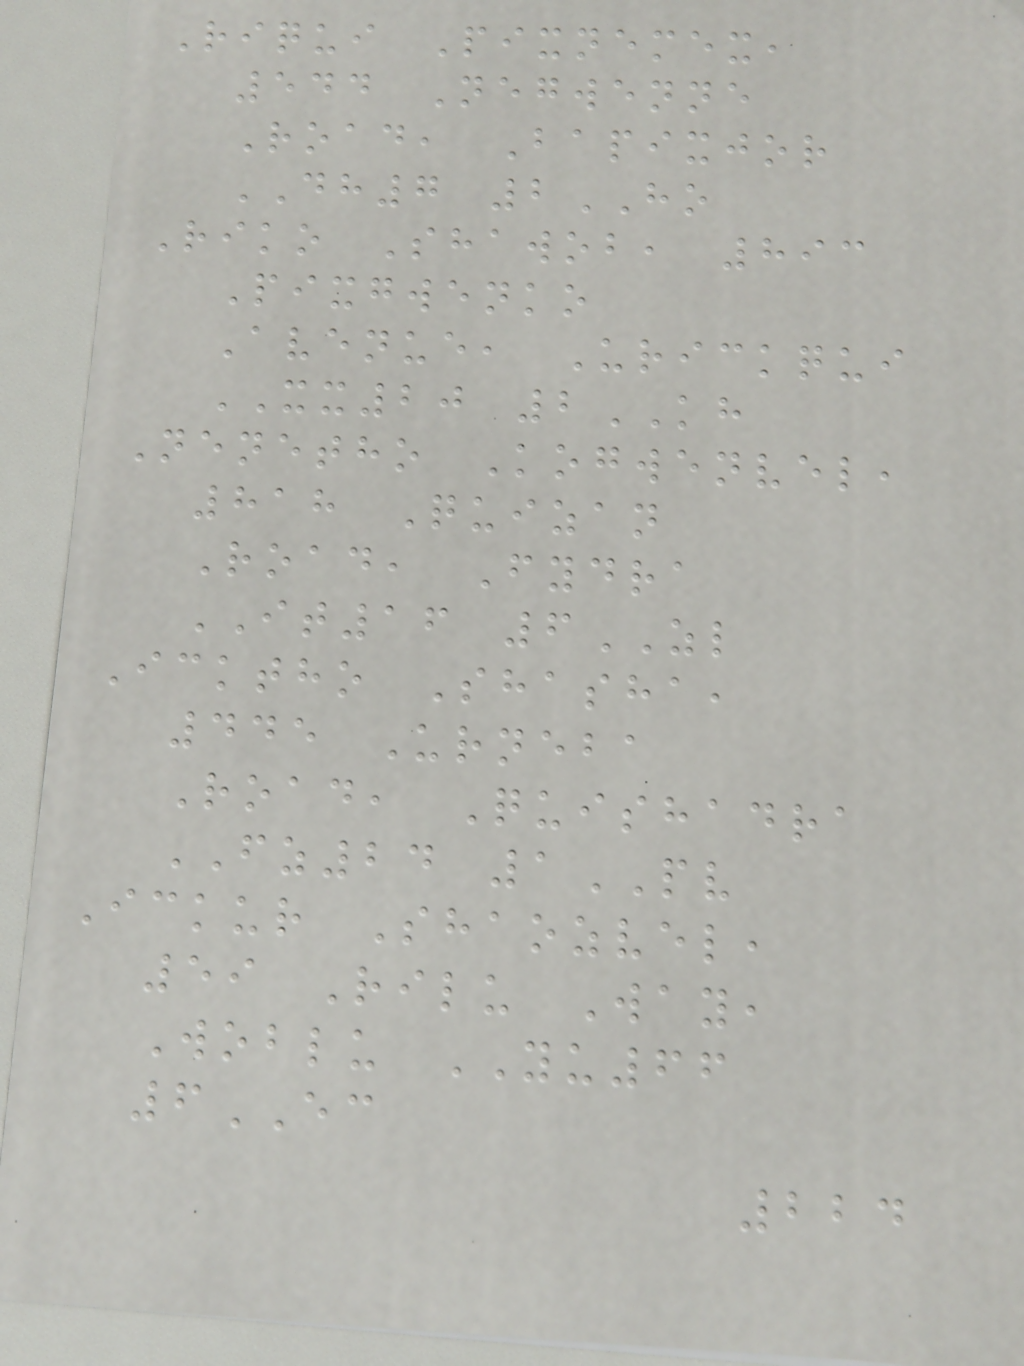Riqui Pixnemex,
544 Negwenne
Road, Bapixjor
DH7 2HO
Riko Shawob, 893
Pixgwenko
Avenue, Urickqui
XX20 2KH
Nenetho Kogwenvel,
818 Quizan
Road, Fydra
IT16 6ZL
Icktho Shasha,
445 Urneba
Road, Quishadra
FZ24 1PV
Ickur Shaozvel,
59 Rilu Way,
Woblu YU66
6EC
224
